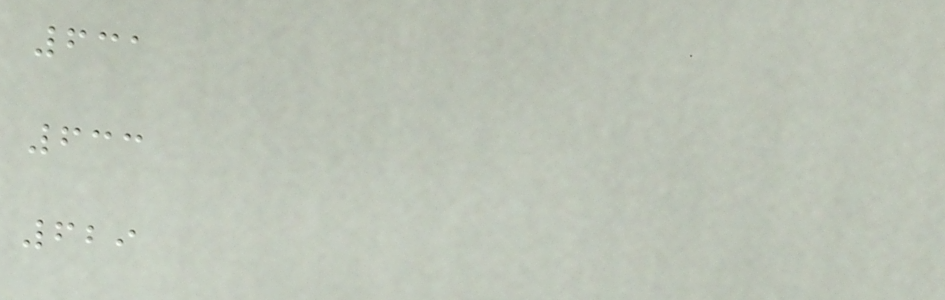631
633
629
